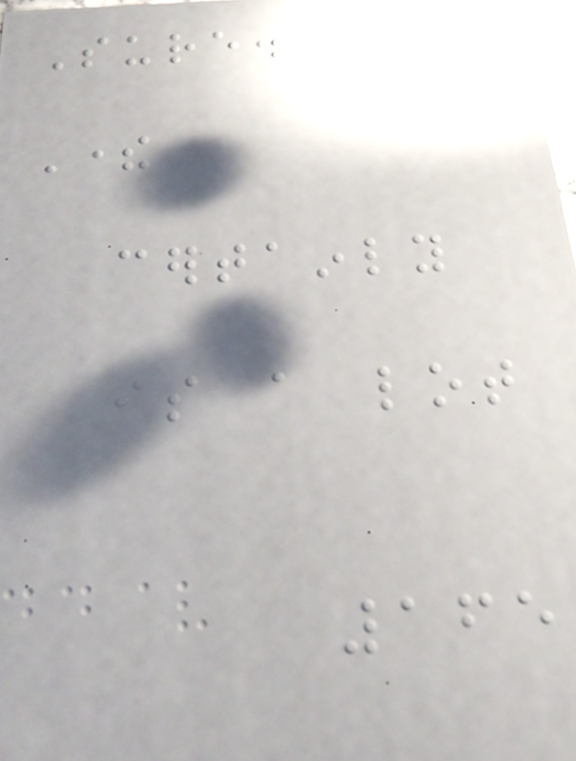Sure.
There
certainly
is a lot
165
